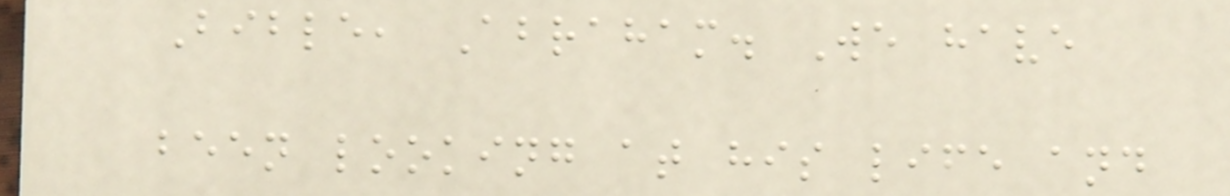Bible, Abraham. We have
been looking at his life and
